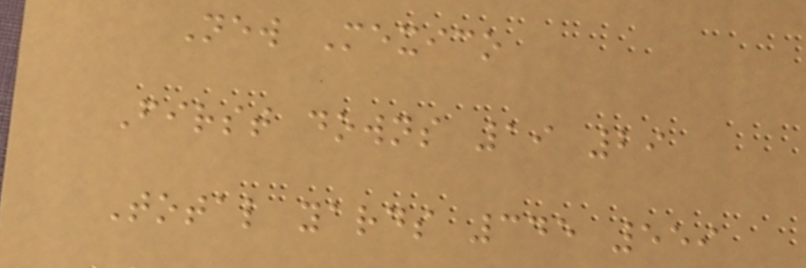New Mexico
First downs 19 29
Total yards 345 559
